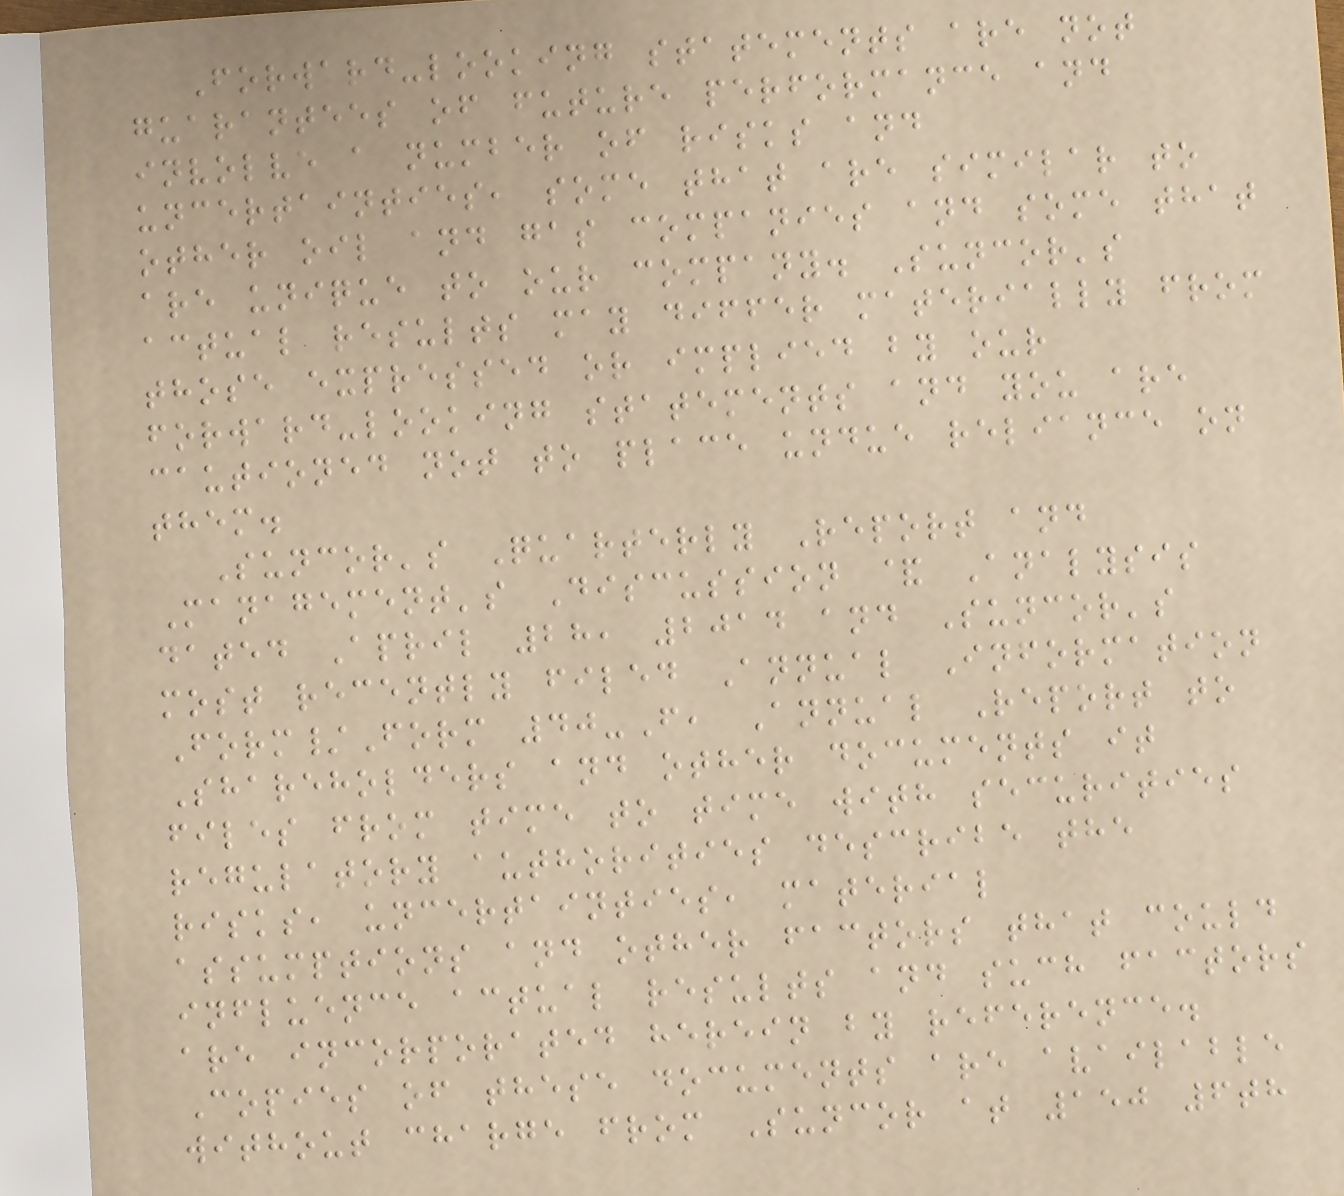Forward-looking statements are not
guarantees of future performance and
involve a number of risks and
uncertainties, some that are similar to
other oil and gas companies and some that
are unique to our company. Suncor's
actual results may differ materially from
those expressed or implied by our
forward-looking statements and you are
cautioned not to place undue reliance on
them.
Suncor's Quarterly Report and
Management's Discussion & Analysis
dated April 28, 2014 and Suncor's
most recently filed Annual Information
Form/Form 40-F, Annual Report to
Shareholders and other documents it
files from time to time with securities
regulatory authorities describe the
risks, uncertainties, material
assumptions and other factors that could
influence actual results and such factors
are incorporated herein by reference.
Copies of these documents are available
without charge from Suncor at 150 6th
